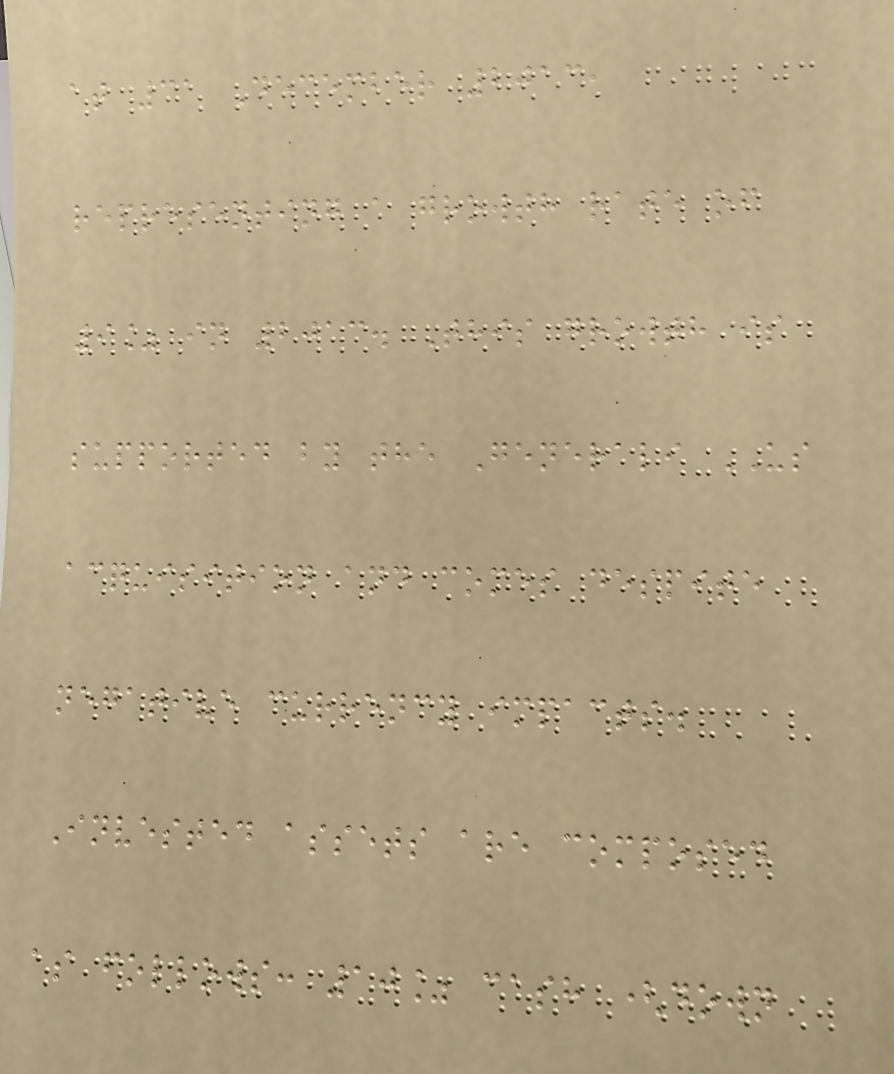at 31 December 2013,
representing a growth rate of
9% in 2013. This growth is
supported by the Generali US
acquisition and comes despite
negative currency impacts.
Invested assets are composed
as follows: 10% cash (down
